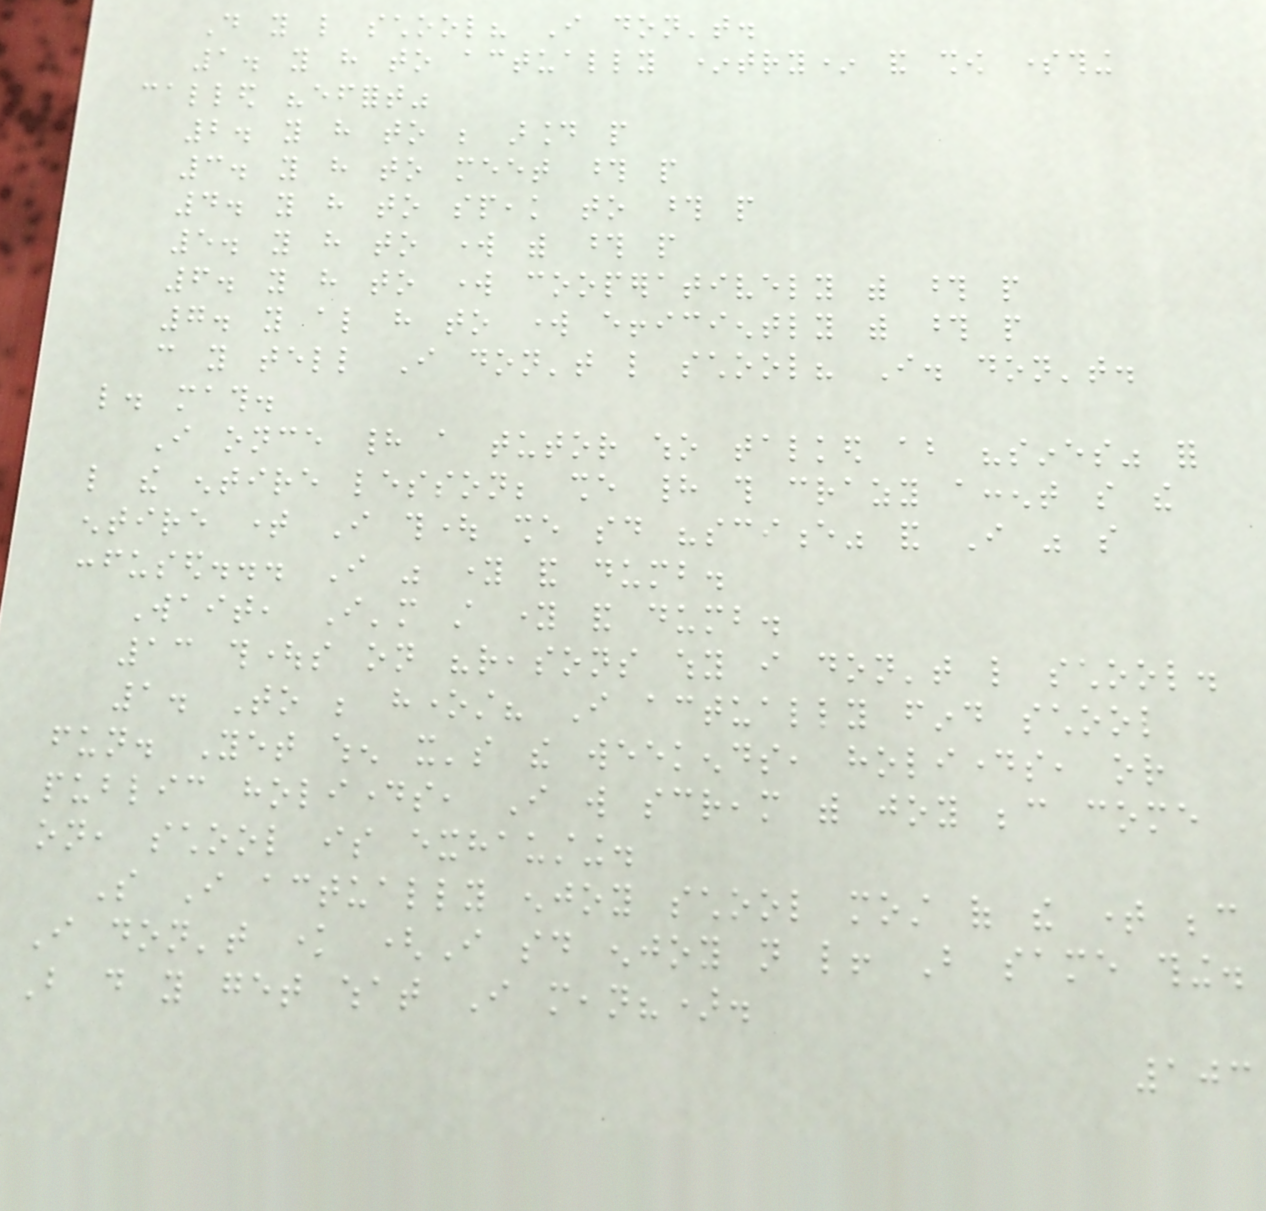Do you like school? I don't.
1. you have to actually *try* and show something
called "effort"
2. you have to be around people
3. you have to meet those people
4. you have to speak to those people
5. you have to work with those people
6. you have to work cooperatively with those people
7. you also have to work efficiently with those people
can you tell I don't like school? I. don't.
like. math.
I once had a tutor who talked about "sines" for
like the entire lesson; she had this crazy accent so the
entire time I thought she said "science" and I was so
confused... I was young and dumb.
Wait, I'm still young and dumb.
13 thoughts on "reasons why i don't like school.
1. To be honest? I actually find school
fun. Yet when it's the weekends, holidays, or
public holidays, I will scream with joy because come
on, school is exhausting.
So I actually enjoy school most of the time because
I don't know (I said enjoy not like! But same thing.
But do you get what I mean?).
103
